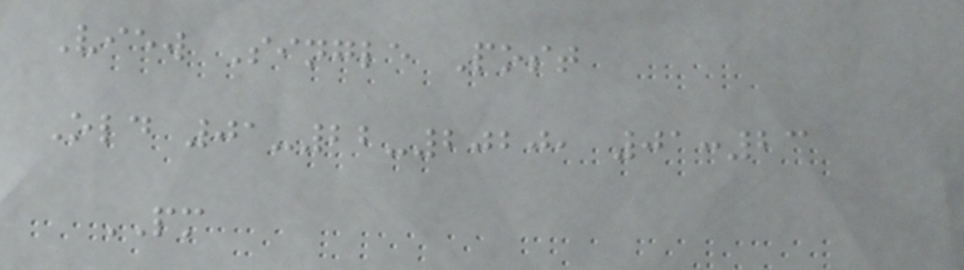View Single Post
Old 01-22-2020, 01:23
PM
